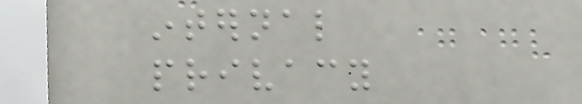internal
privacy
